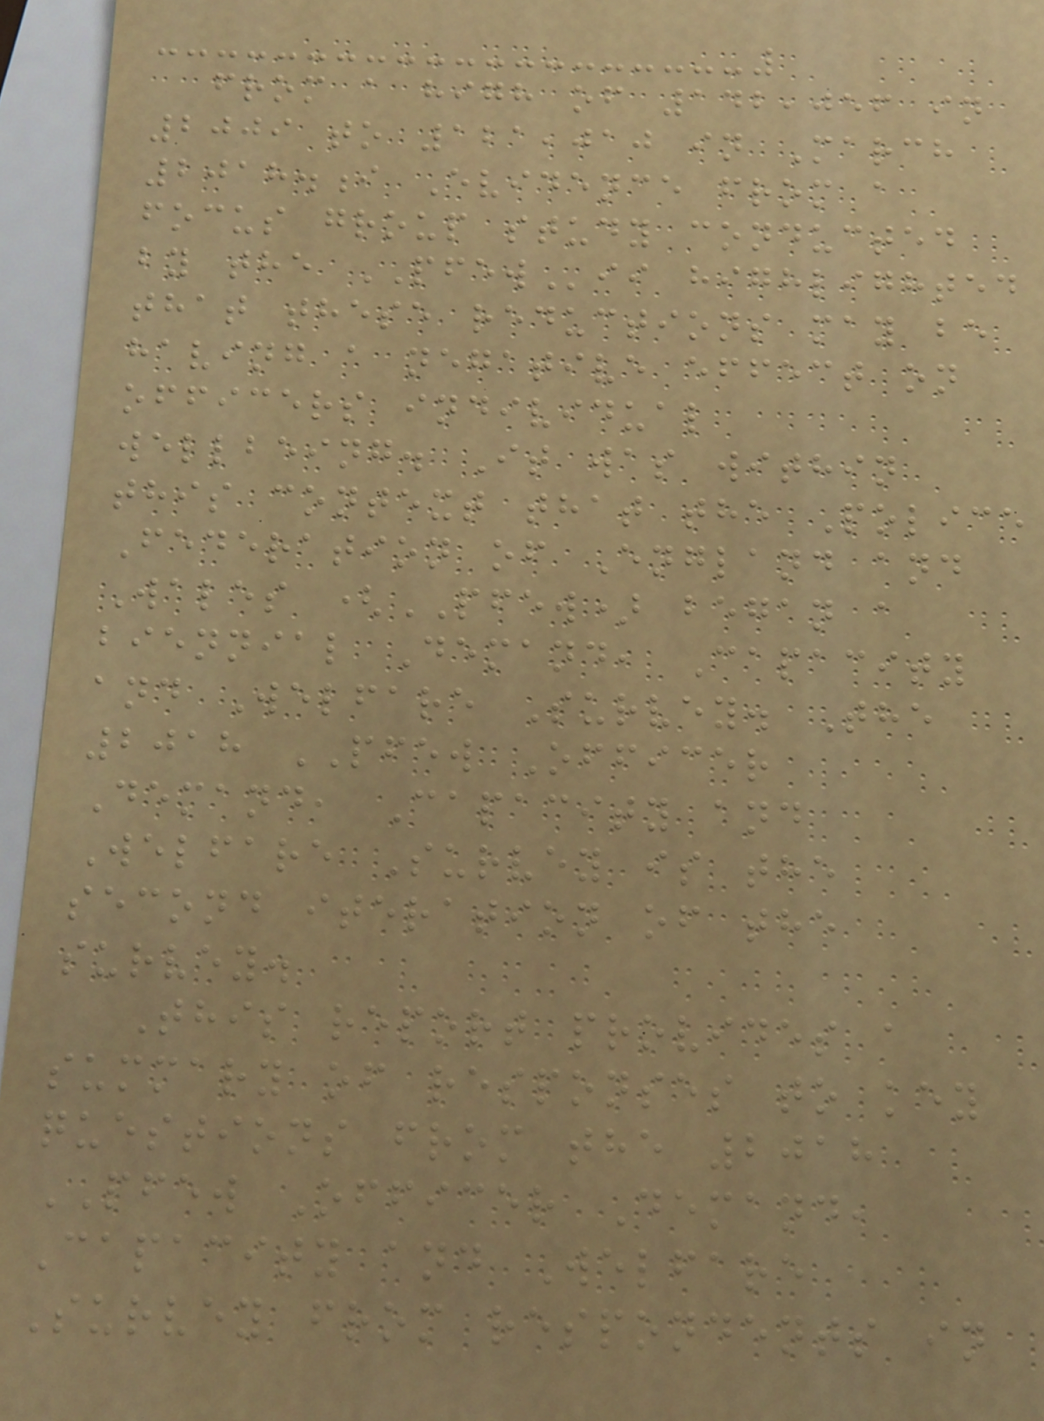from a high of 142,056 in
2009 to 121,010 in March
2018.i Evidence from a
focus group study conducted
by the PFEWii highlighted
that these reductions may be
having a negative effect on
officers individual
wellbeing. It was within
this context that the Police
Federation of England and
Wales (PFEW) began a
biennial Demand, Capacity
and Welfare Survey. The
2018 PFEW Officer
Demand, Capacity and
Welfare Survey is the
second iteration of the
survey.
This report provides a
summary of responses to key
questions from the 2018
PFEW Officer Demand,
Capacity and Welfare
Survey from respondents in
